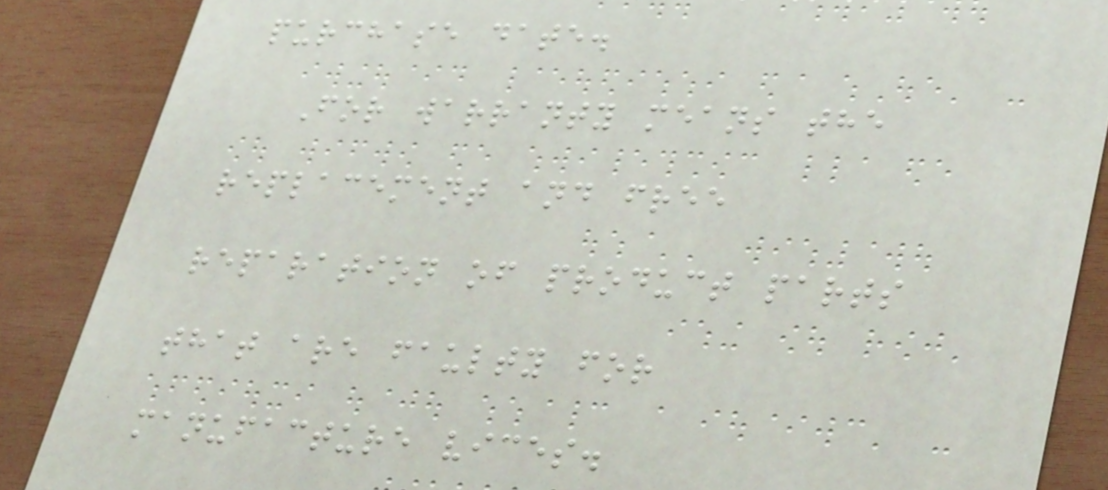purchase date.
For warranty means the
replacement and free
reparation of product parts
that are faulty for
manufacture vices.
